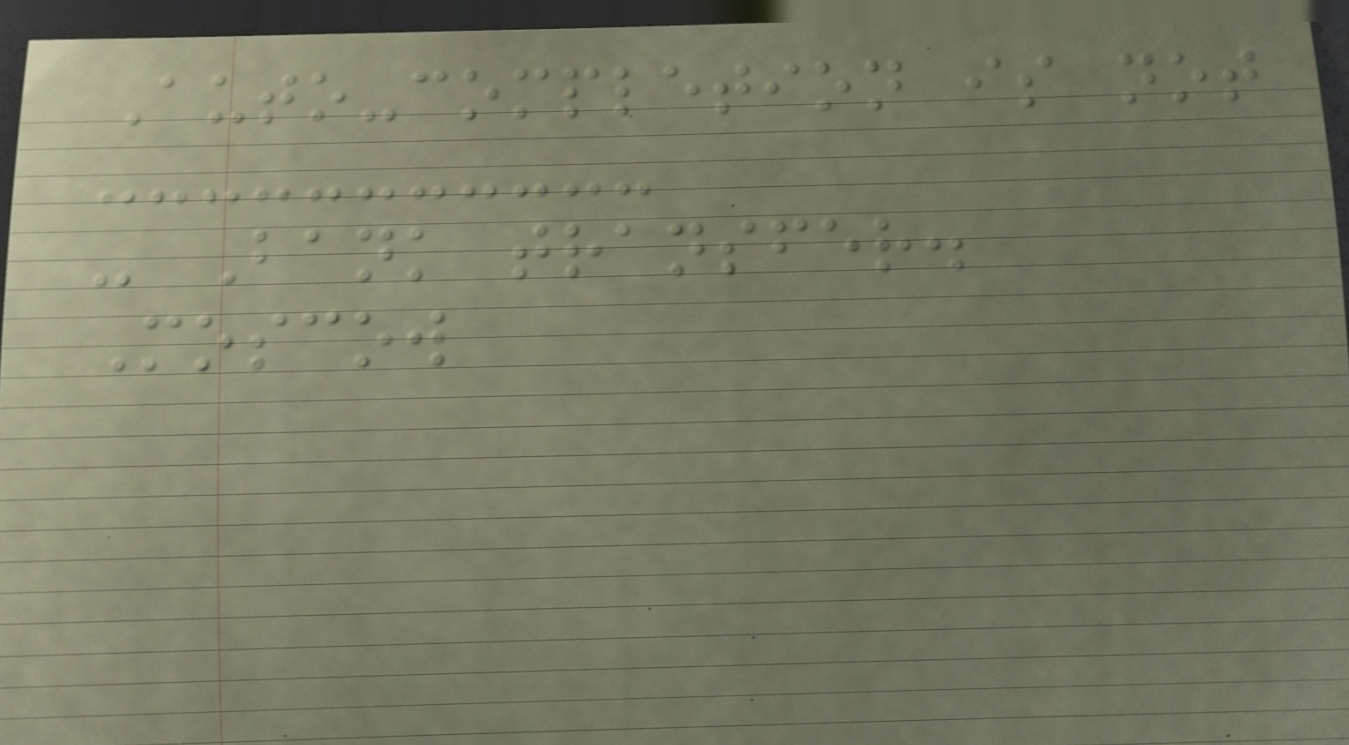Auto-completion is not
- Bank transfer.
Moscow
